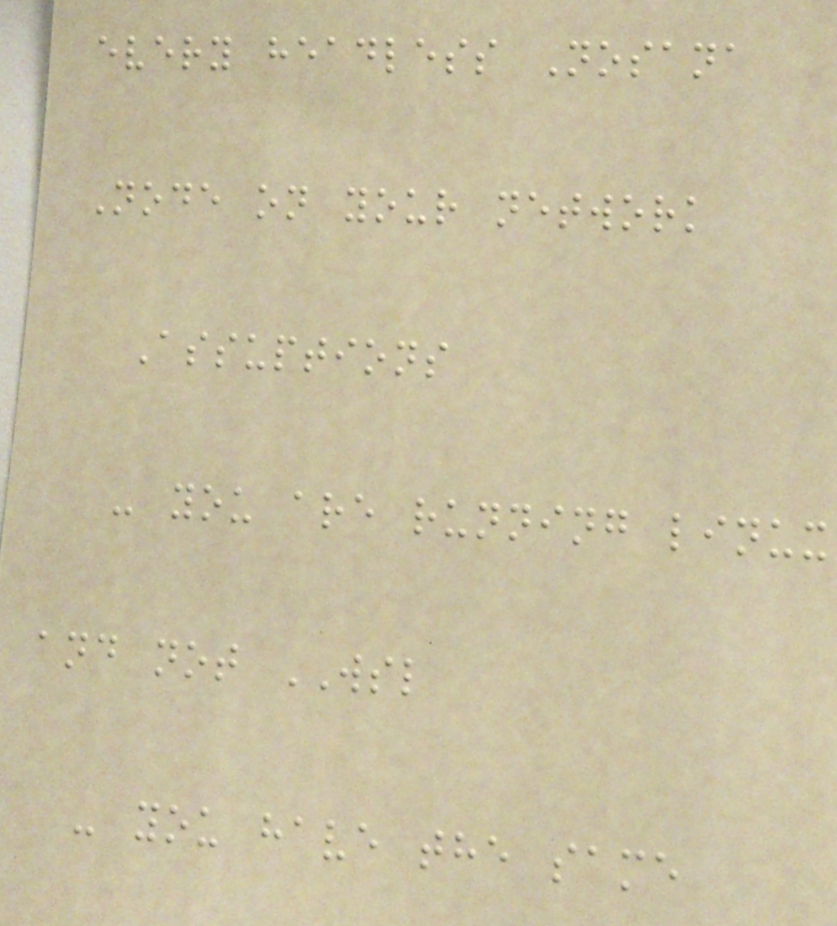every headless Nosana
Node on your network
Assuptions
- you are running linux
and not WSL
- you have the same
